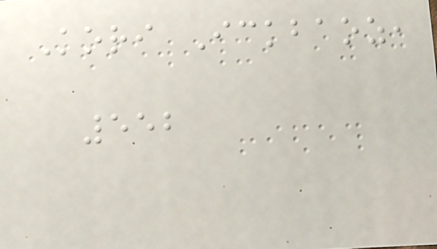Kori Ickbaoz,
552
